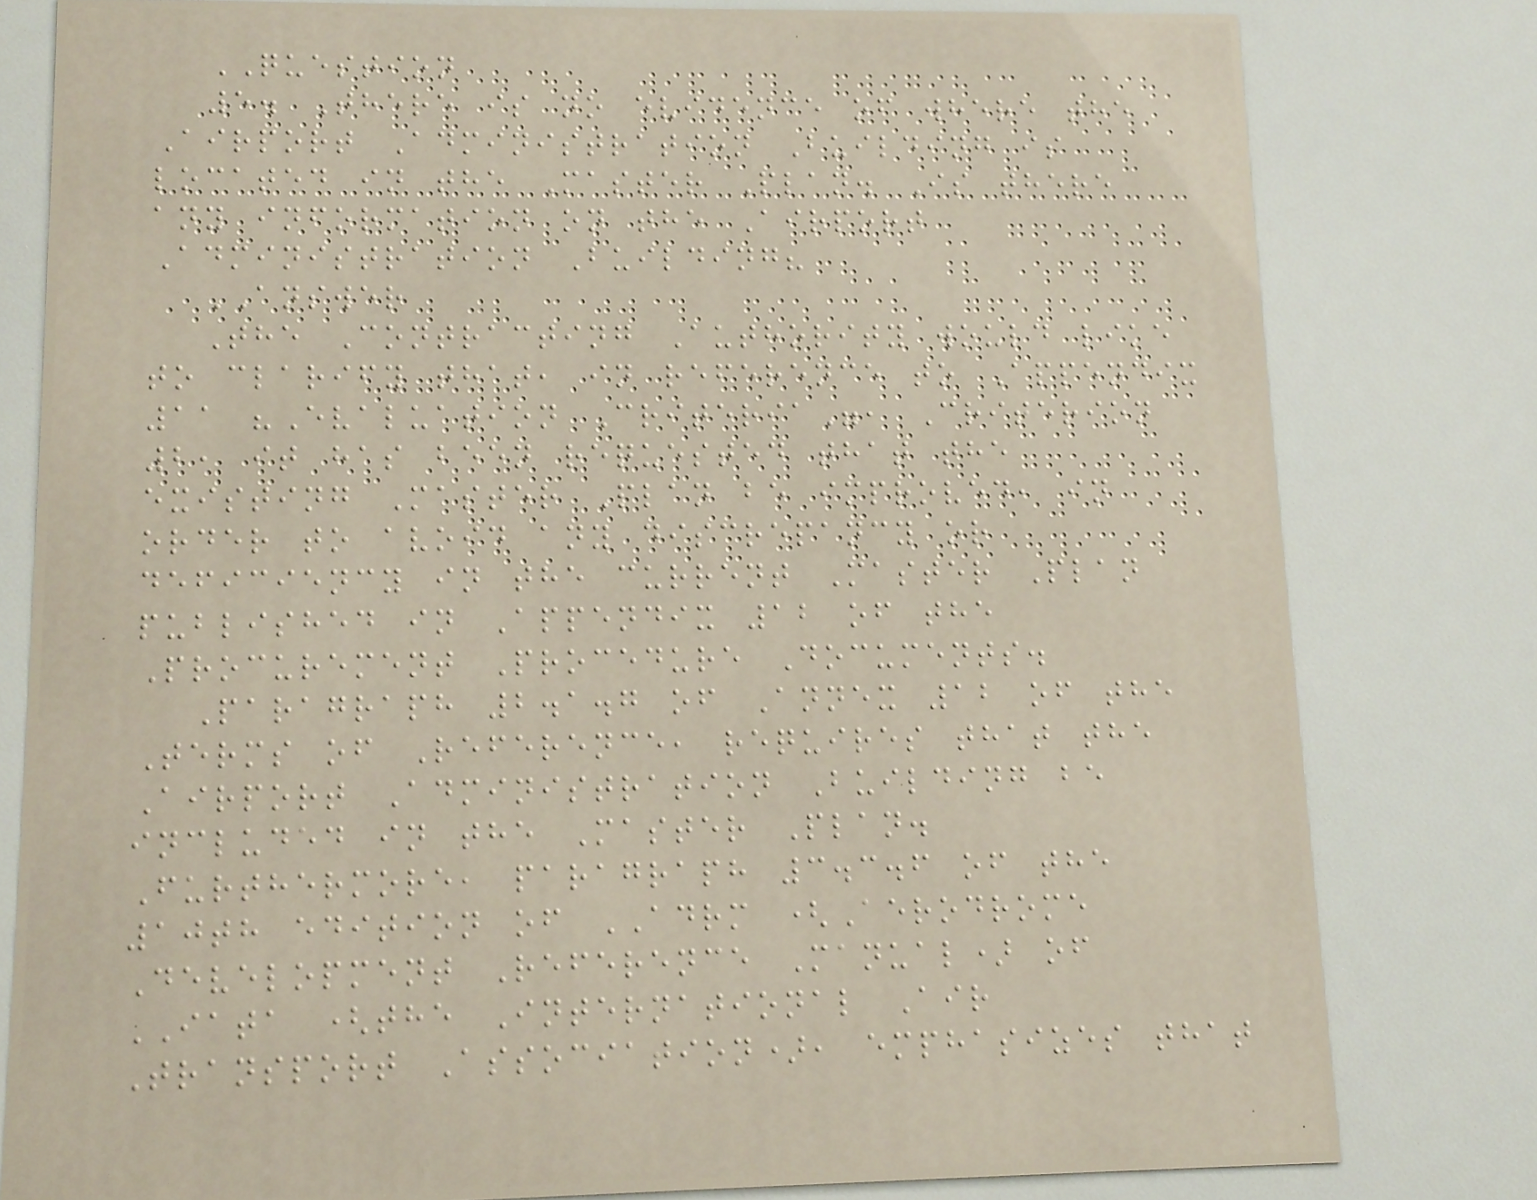QUESTION
5. There is no evidence of where the
Airport Administration Building is
located in the Master Plan. Is there
any information on the Airport
Administration Building?
ANSWER
The Contracting Authority would like
to clarify that, in reference to Appendix
11 "Evaluation Criteria", Criterion
2, it has been requested that the
existing Master Plan be improved, in
order to avoid any discrepancy or
deficiency in the current Master Plan
published in Appendix 12 of the
Procurement Procedure Documents.
Paragraph 2.1.7 of Annex 12 of the
Terms of Reference, requires that the
Airport Administration Building be
included in the Master Plan.
Furthermore, paragraph 3.3.6 of the
10th edition of ADRM (Aerodrome
Development Reference Manual) of
IATA (the International Air
Transport Association), emphasizes that
